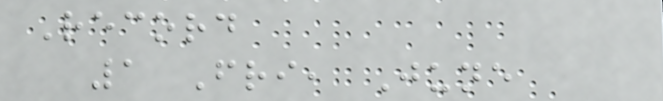Record
1 Fri, June
